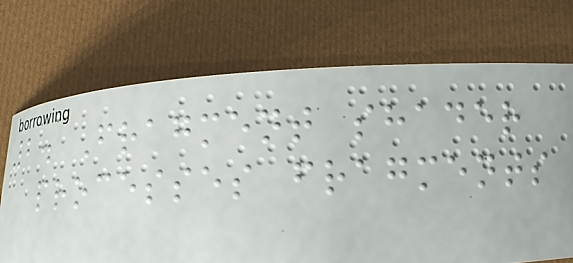2. Fragment shader
processes fragments
